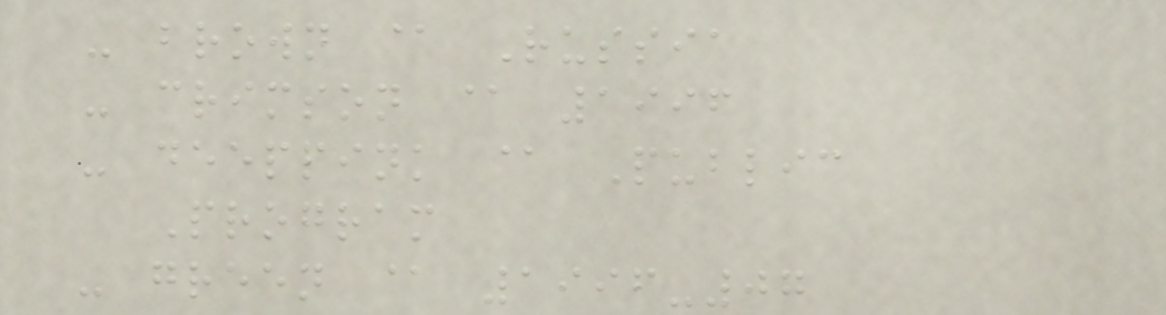- brown @ Russia
- crimson @ 1996
- deeppink @ Public
Program
- green @ 1996-07
